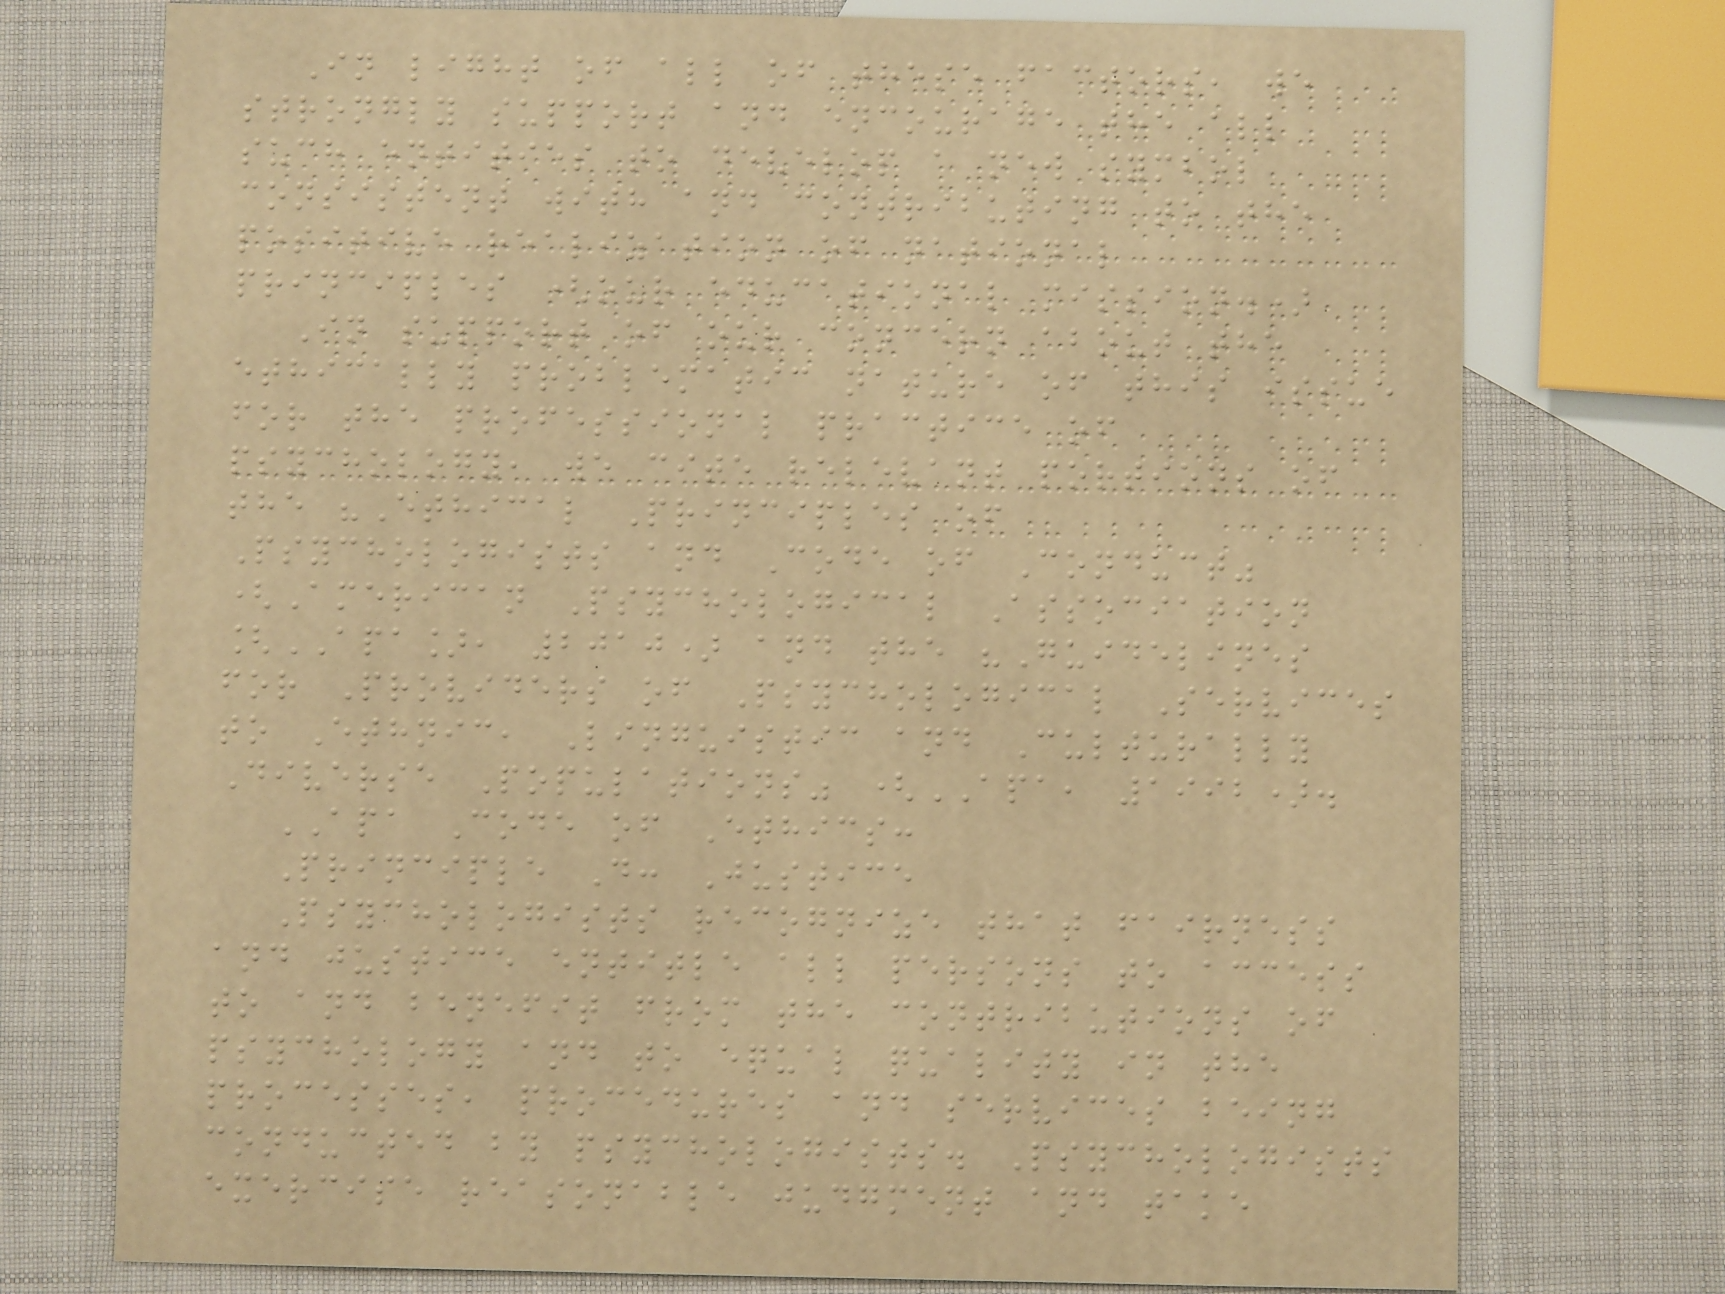In light of all of these factors, we
strongly support and encourage the all
such entities to develop a new symbol
consistent with and contributing to the
positive realization of national
principles (our educational mission.)
In support of our concern about the
ethically problematic nature of this issue
for the professional practice of
psychology, we cite relevant portions of
the "Ethical Principles of
Psychologists and Code of Conduct"
(American Psychological Association
[APA], 2010) and the "Guidelines
for Providers of Psychological Services
to Ethnic, Linguistic and Culturally
Diverse Populations" (APA, 1992).
APA Code of Ethics:
Principle D: Justice
Psychologists recognize that fairness
and justice entitle all persons to access
to and benefit from the contributions of
psychology and to equal quality in the
processes, procedures and services being
conducted by psychologists. Psychologists
exercise reasonable judgment and take
